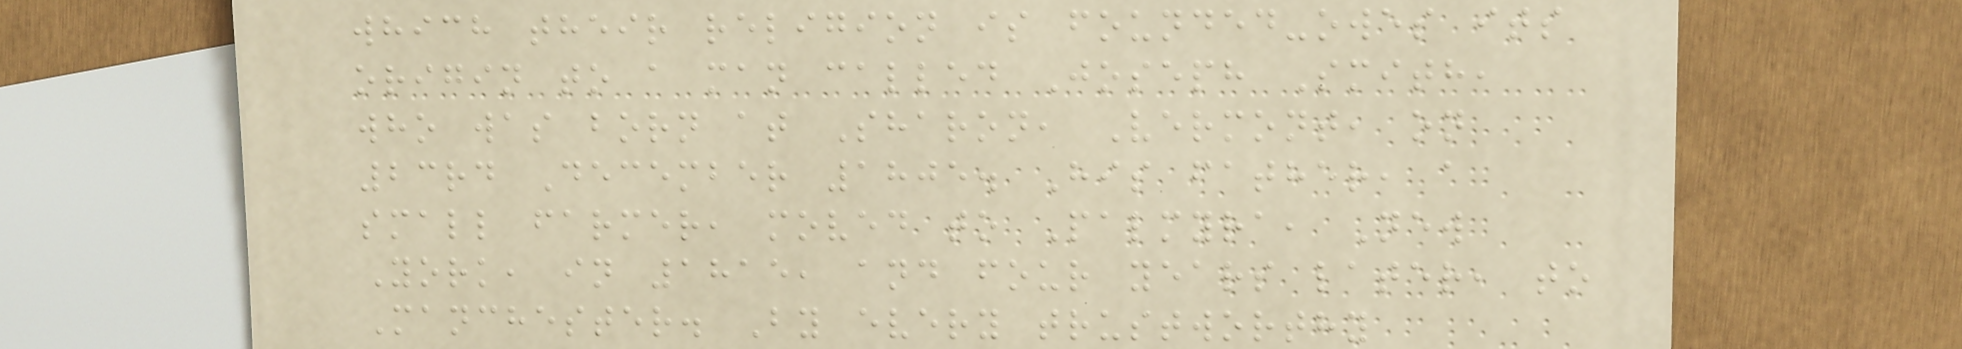which their religion is founded-owes its
origin to a man called Joseph Smith,
who was born at Sharon, Vermont, on
23rd December 1805. His father, a
small farmer, moved to Palmyra, New
York, in 1815, and four years later, to
Manchester. By every trustworthy
